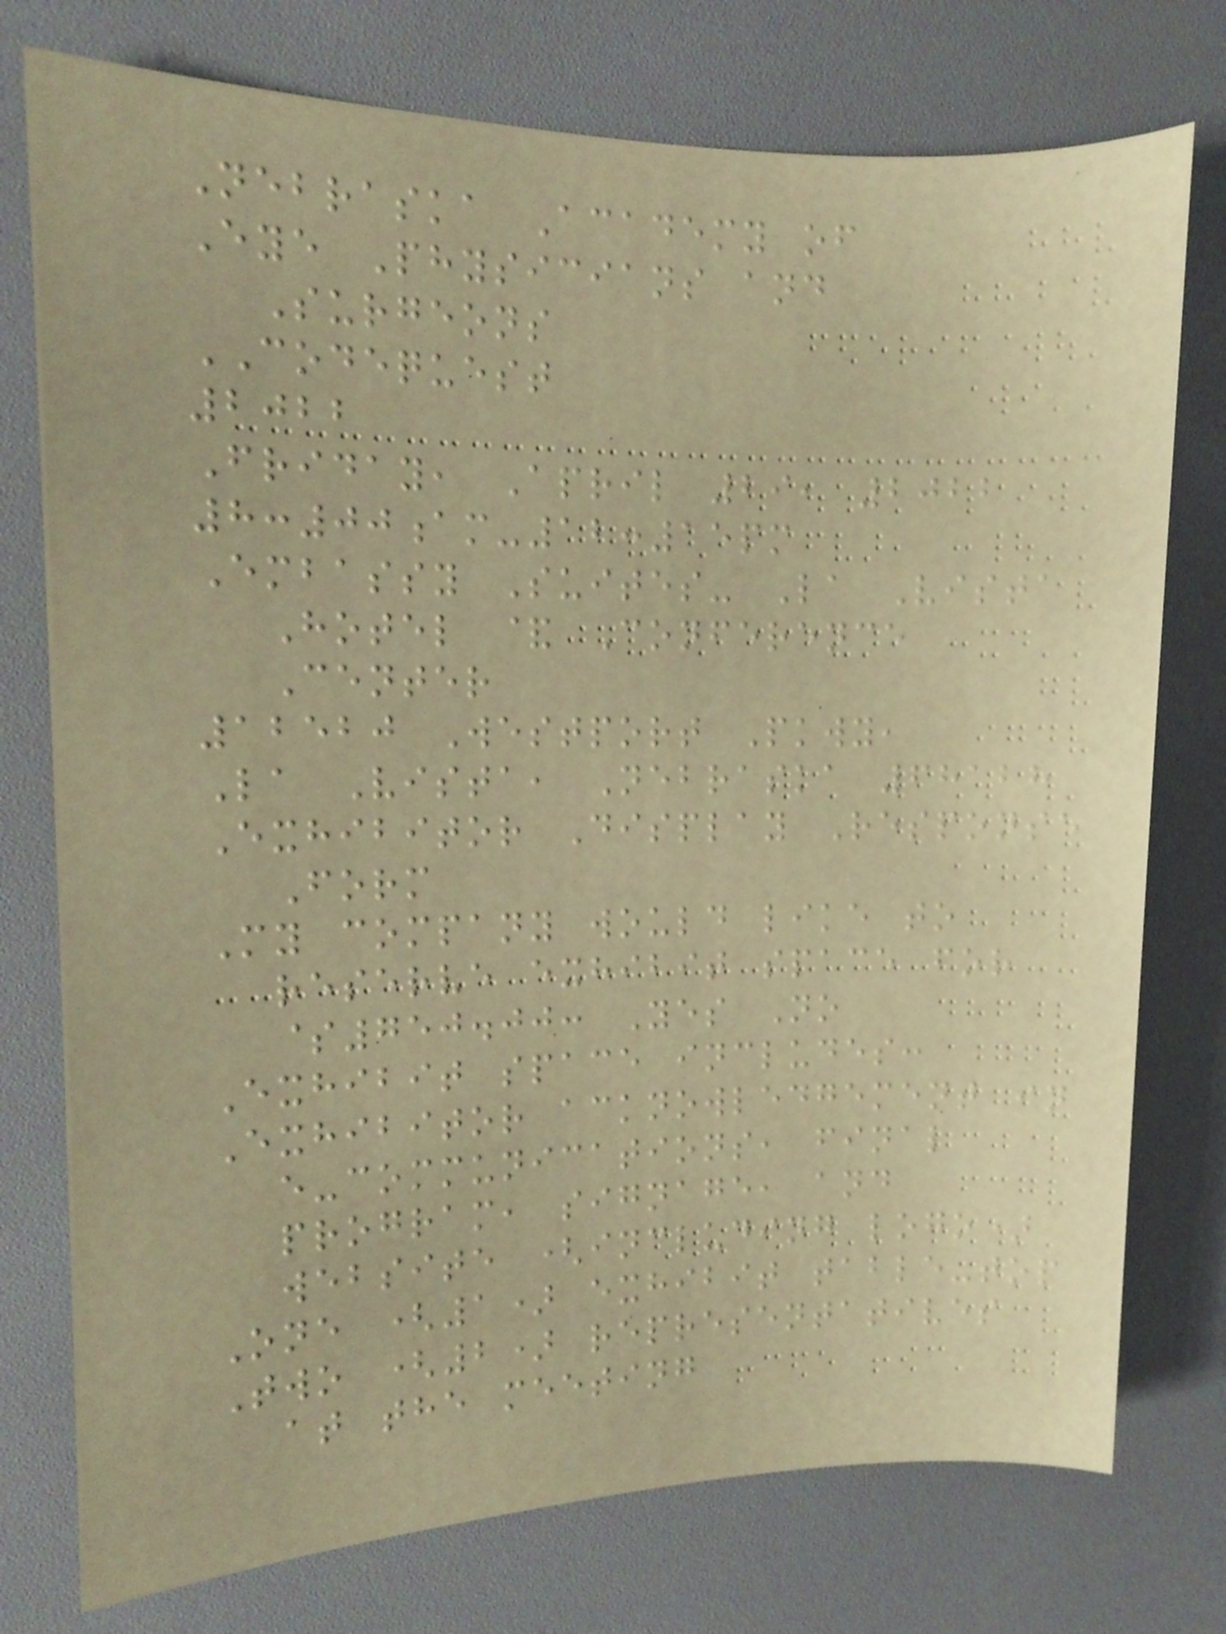Nebraska Academy of
Eye Physicians and
Surgeons
CODEQUEST
2022
Friday, April 29, 2022
8:00am-12:15pm
Embassy Suites- La Vista
Hotel & Conference
Center
12520 Westport Pkwy,
La Vista, Nebraska 68128
Exhibitor Display Response
Form
My company would like to
reserve exhibit space for
$750.00: Yes No
Exhibit space includes:
Exhibitor acknowledgement in
e-communications, final
program, signage, and
website (including logo)
One (1) exhibit table-top
Two (2) representatives
at the meeting
